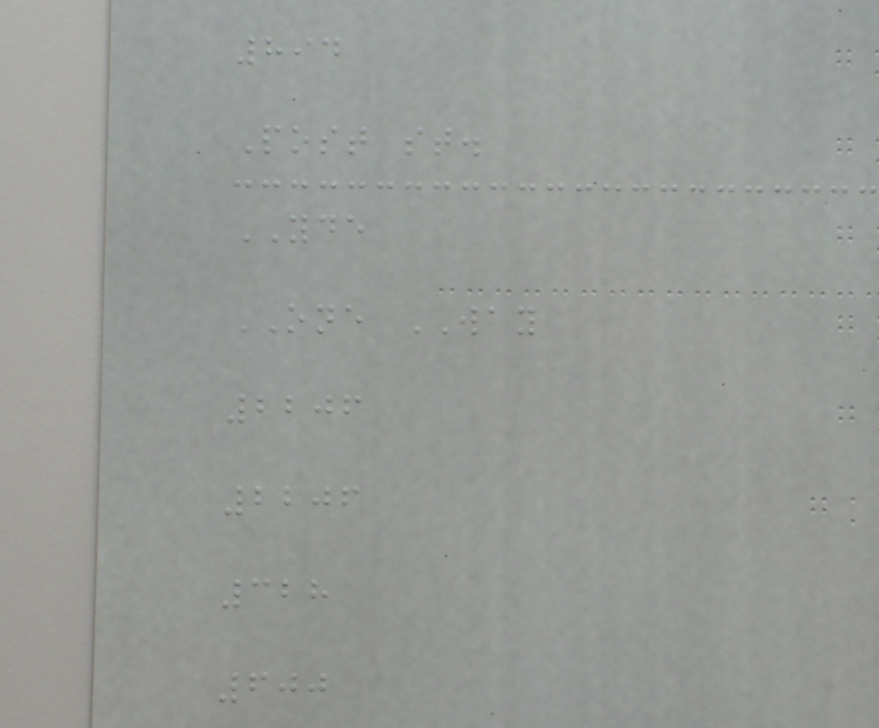894
Post st.
YDE
ONE WAY
2206
2206
328
600
